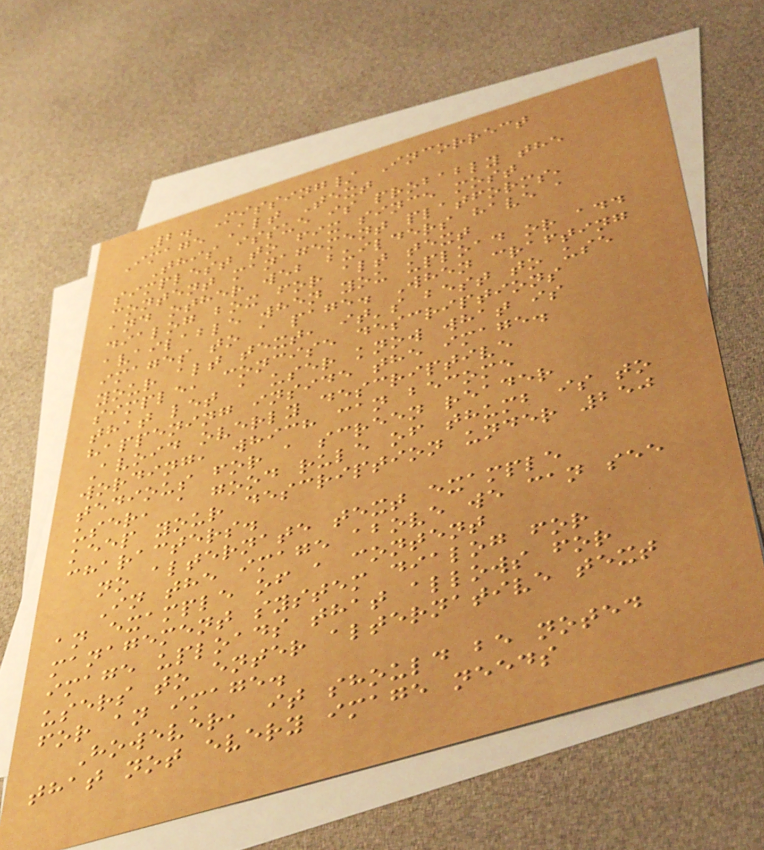2. Missing/ Incorrect
Image Alt Text
This issue is probably the
simplest to fix since most
content management platforms,
and other web builders have a
dialog box for alt text
available when you upload or add
images to a page. When crafting
your alt text, it's best to use
simple, concise descriptions
that let a user know what is
happening inside the image.
Avoid overly descriptive
wording, which can become
tedious for a screen reader
user, a good rule of thumb is to
keep your description under 250
characters.
no alternate text example
In the image above we can see
an example of a content
management system dialog for
image uploads that allows for
users to enter alternative text
for an image.
However, it should be noted
that not every image needs
